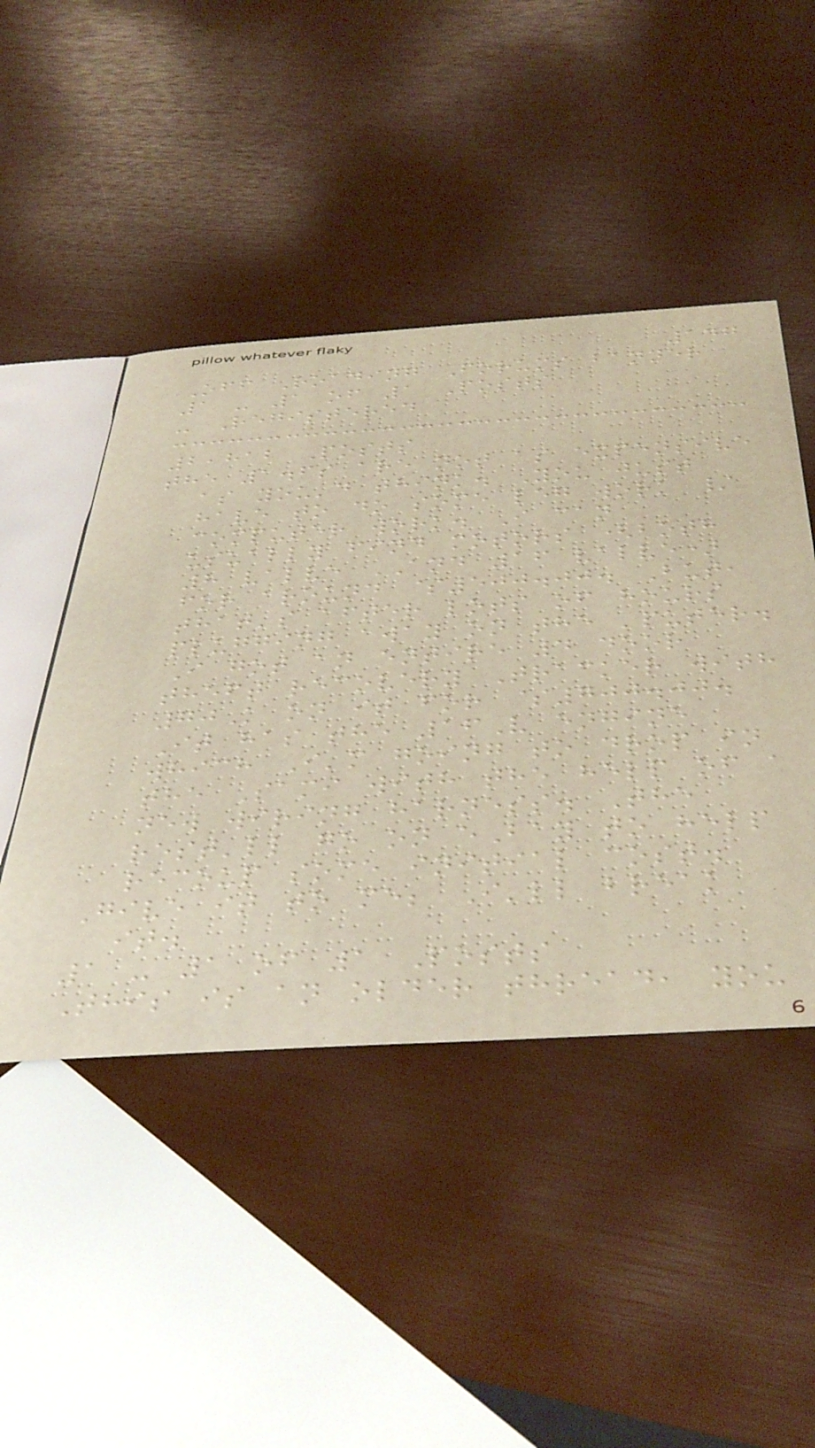147
Off Roading Forums banner
1 - 1 of 1 Posts
- Registered
2,812 Posts
the 1.6s are not as expensive
as you'd think. You just
have to do some leg work /
computer work. I can
usually find motors (both
8 valve AND 16 valve)
for around $500.00. But,
that's after lots of hours
plugging away on the 'puter.
I got an entire 4 door
theft recovery Tracker with
70K on it for $700.00.
It has the 16V engine
which I'm going to drop in
the Sami with the help of a
new wiring harness. The
rest'll go on eBay to help
recoup some initial cost.
Give it to me; I'll break
it.
1 - 1 of 1 Posts
This is an older thread, you
